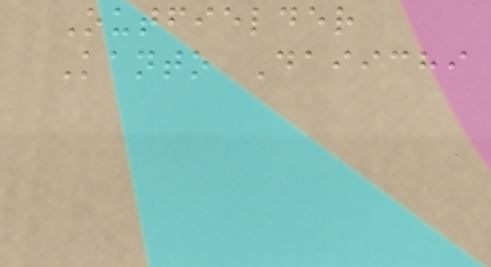Outfielder
Kanto Daiichi
